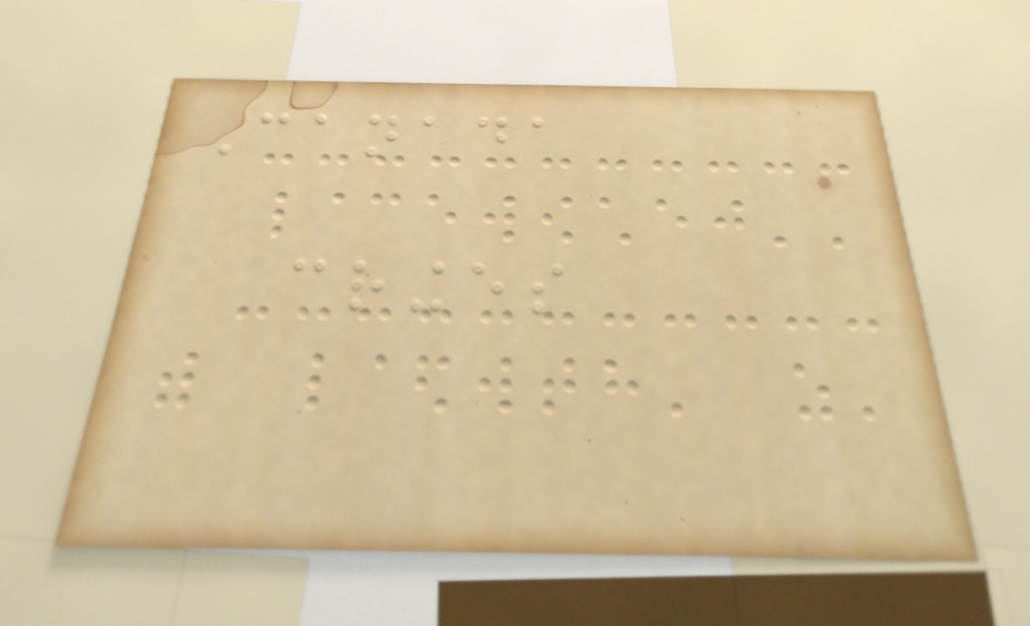Canada
cringes
